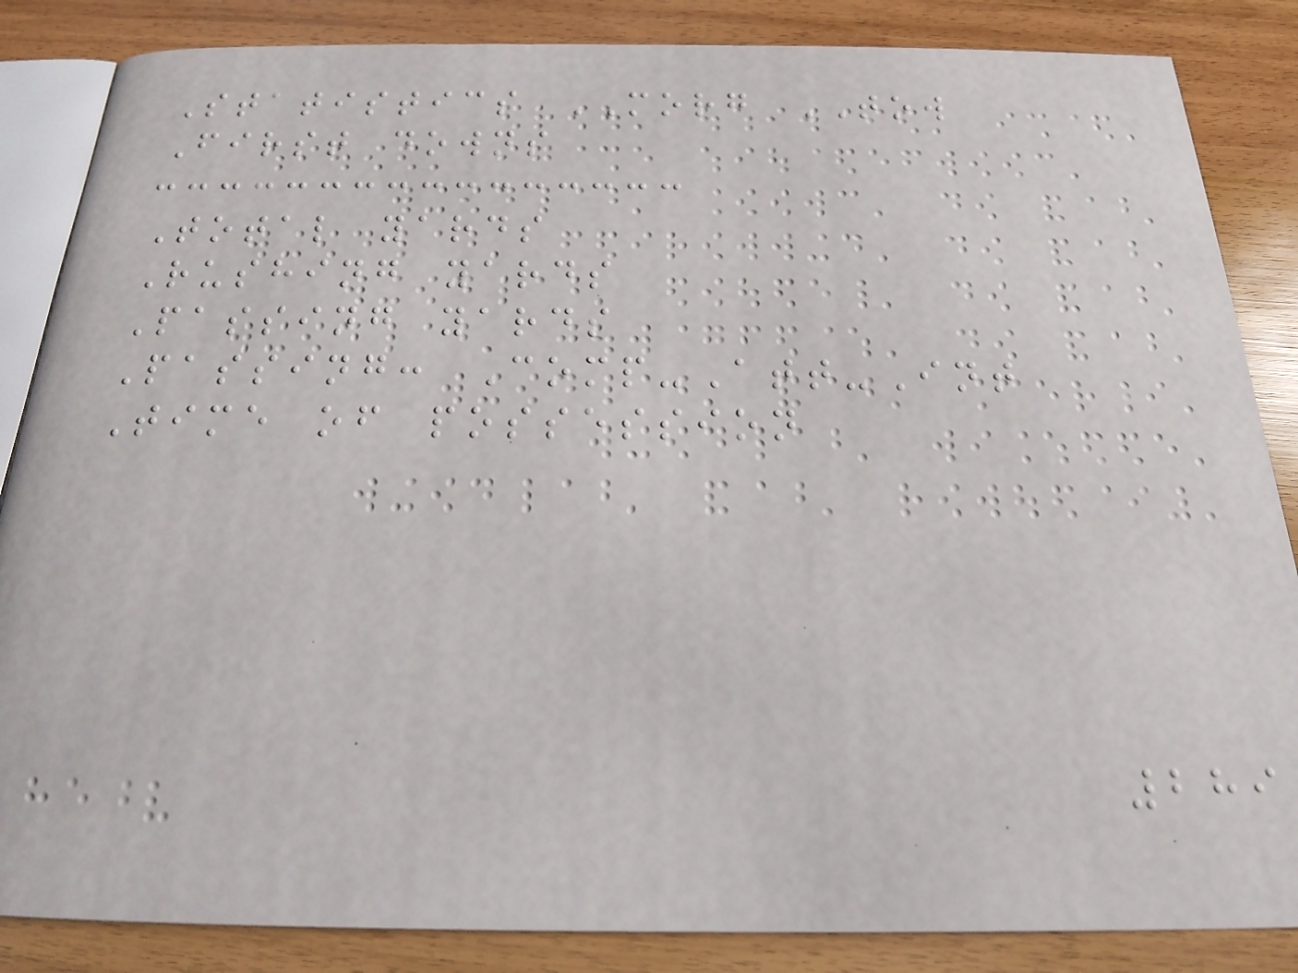Statistics MORG TOW
First downs
Total yards
Rushing yards
Passing yards
Passing: Comp-Att-Int
Time of possession
289
